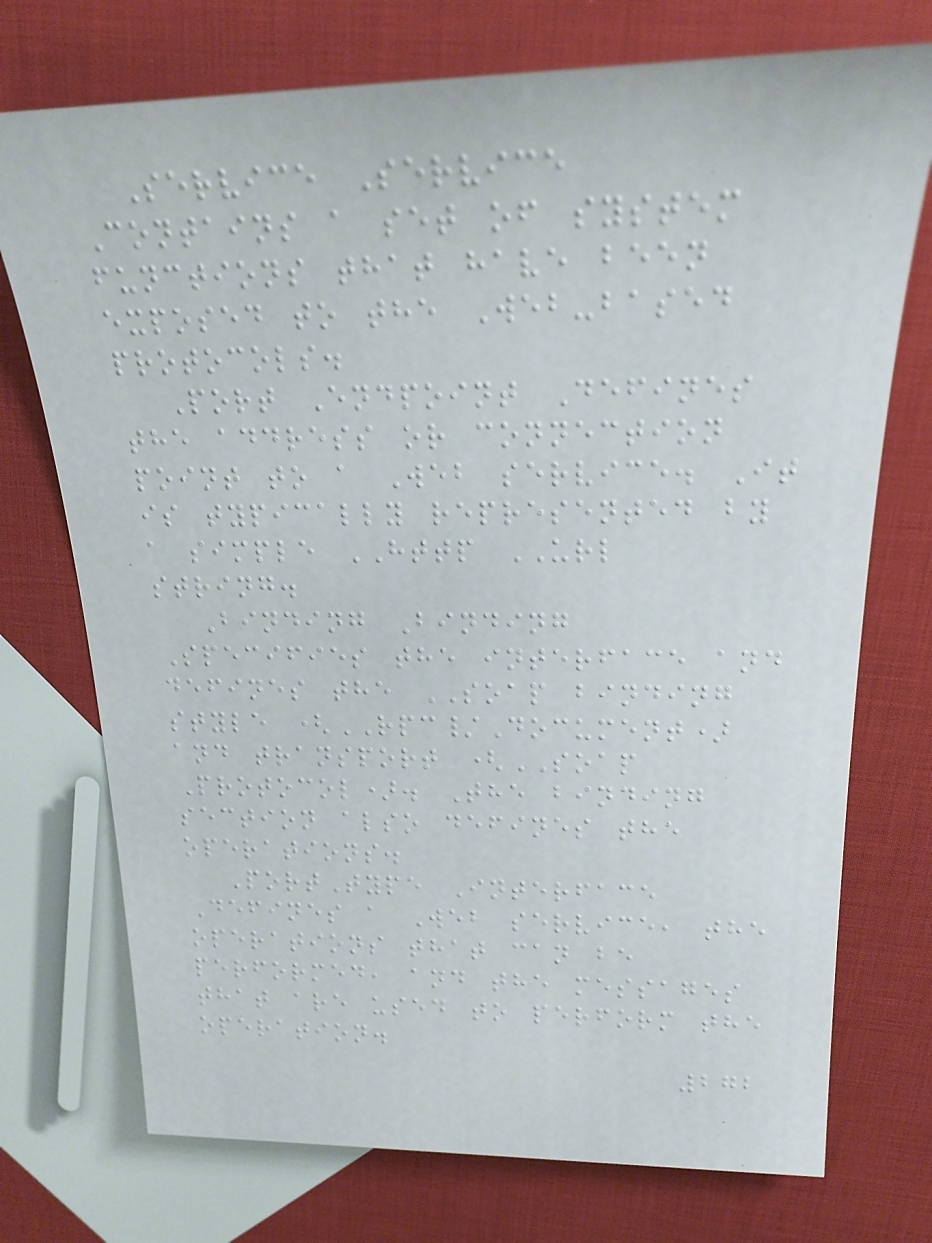Service Service
Contains a set of system
functions that have been
exposed to the Web-based
protocols.
Port Endpoint Defines
the address or connection
point to a Web service. It
is typically represented by
a simple HTTP URL
string.
Binding Binding
Specifies the interface and
defines the SOAP binding
style (RPC/Document)
and transport (SOAP
Protocol). The binding
section also defines the
operations.
PortType Interface
Defines a Web service, the
operations that can be
performed, and the messages
that are used to perform the
operation.
272
